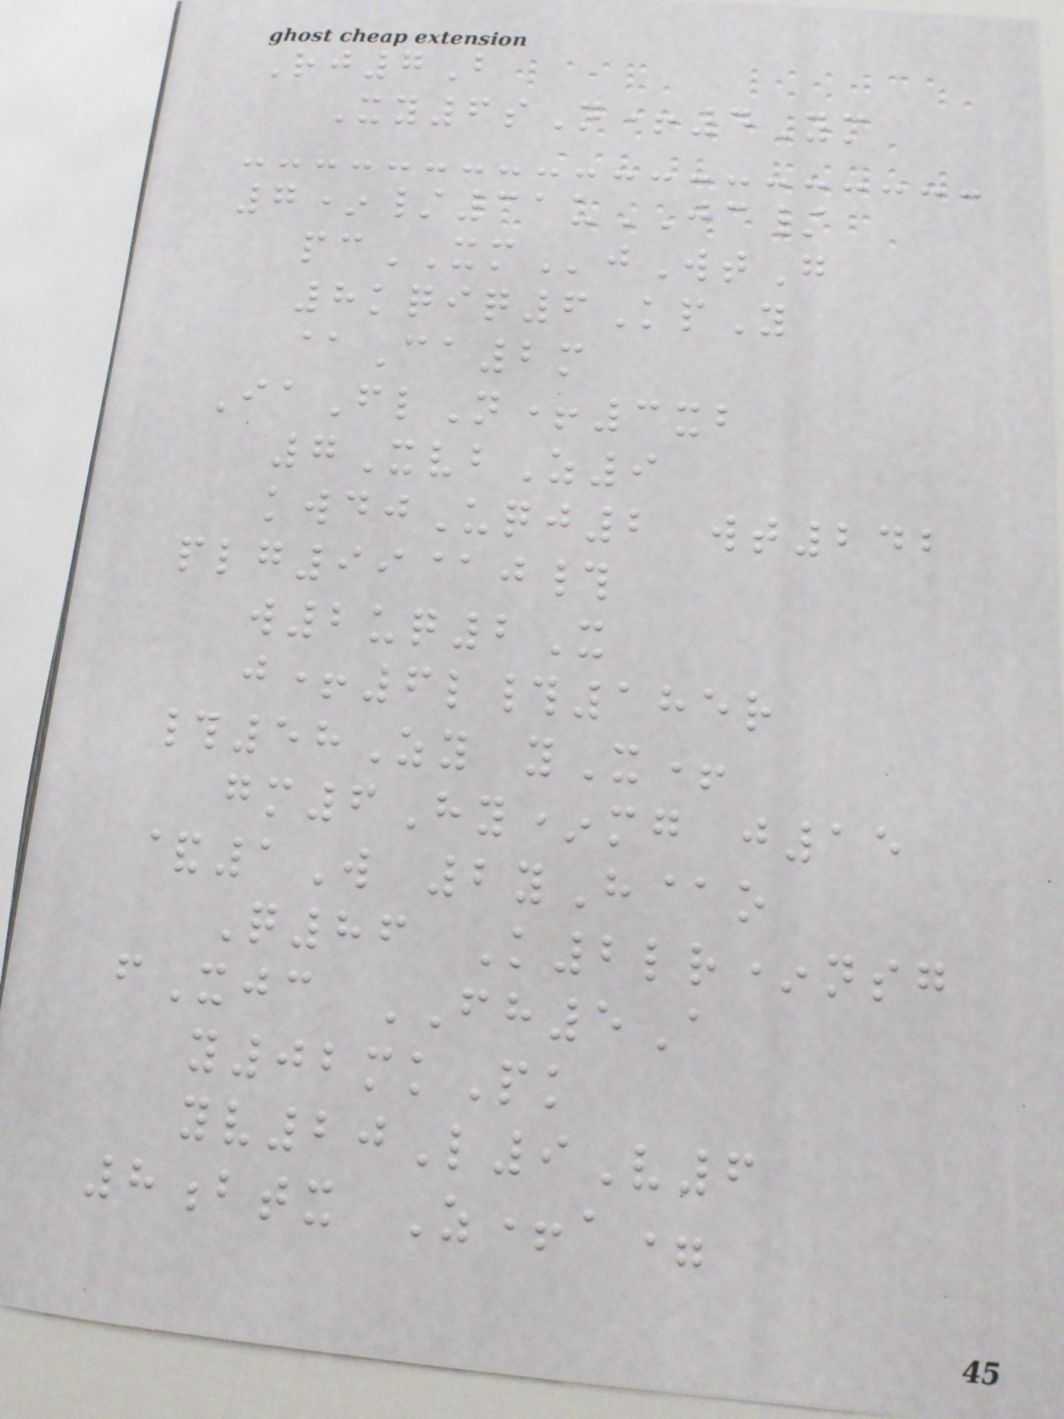Rj7B
Xy6sN+4Ym
7*/31uJC/
pcXMjWtG
8kqiq6KpY
@Ca2m
IaFlN+3xb
7XvbZ9
kwdjUqj2 wt242
plg99@j#
w2uq2X
j+6l#185r
#58Zy yX+
gm6Hy*mg j15
&1W 2yH@o
Q86 K2lr*nsg
fXjc FH5A
y02mkPk
yv20L9V6
8btx Z+a=
